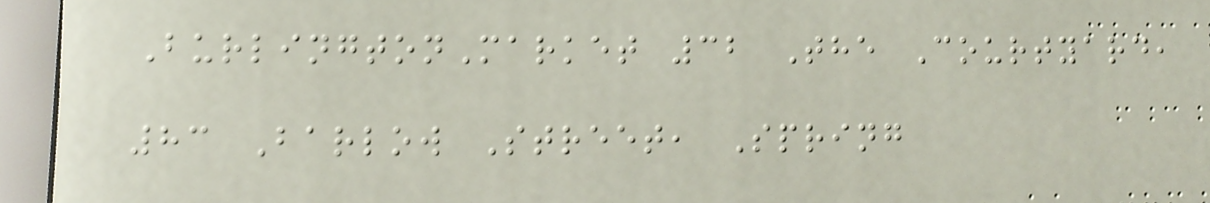BurlingtonMarket 32 The Courtyard,
83 Barlow Street, Spring
